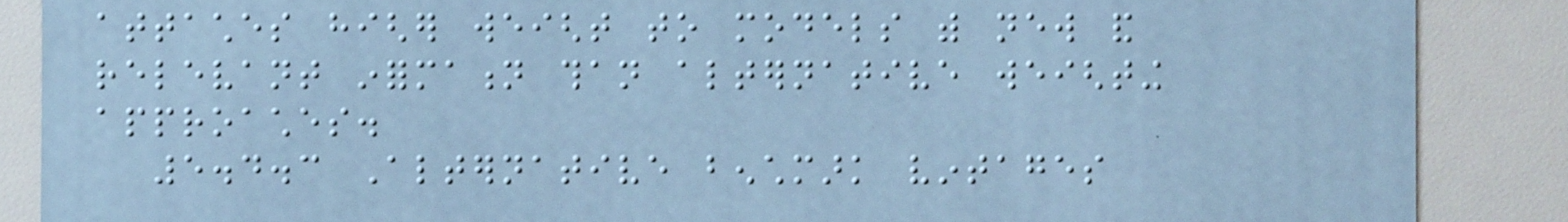attaches higher weight to models with new and
relevant information than alternative weighting
approaches.
5.4.3 Alternative benchmark vintages
